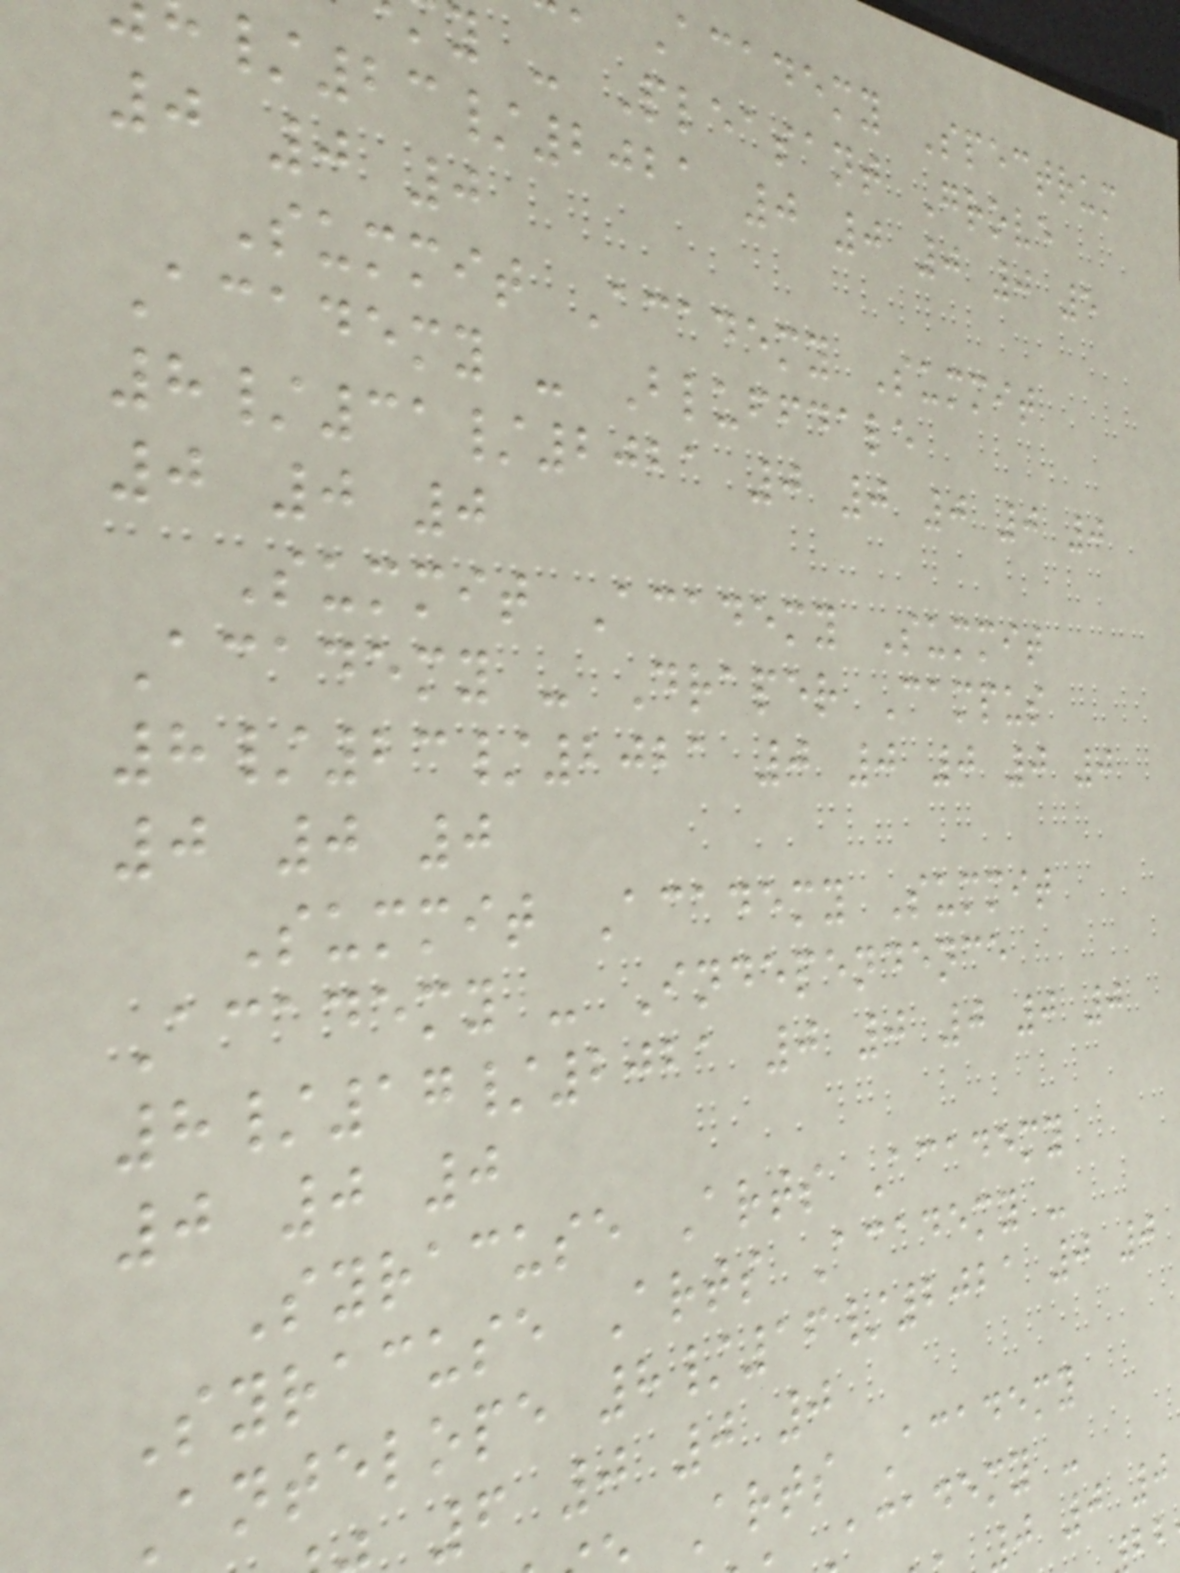Academy Spectrum
y - Pleasant Grove
/23/2021 0 0 0 0 5
0 0 0
Summit Academy Summit
Academy - Bluffdale
8/31/2021 0 0 0 0 0
0 0 0
Summit Academy Summit
Academy - Draper Campus
8/23/2021 0 0 0 0 0
0 0 0
Summit Academy Summit
Academy - Independence
8/17/2021 0 0 0 0 0
0 0 0
Syracuse Arts Academy
Syracuse Arts Academy -
Antelope 8/16/2021 0 0
6 0 0 0
Arts Academy
academy -
0 0 0
